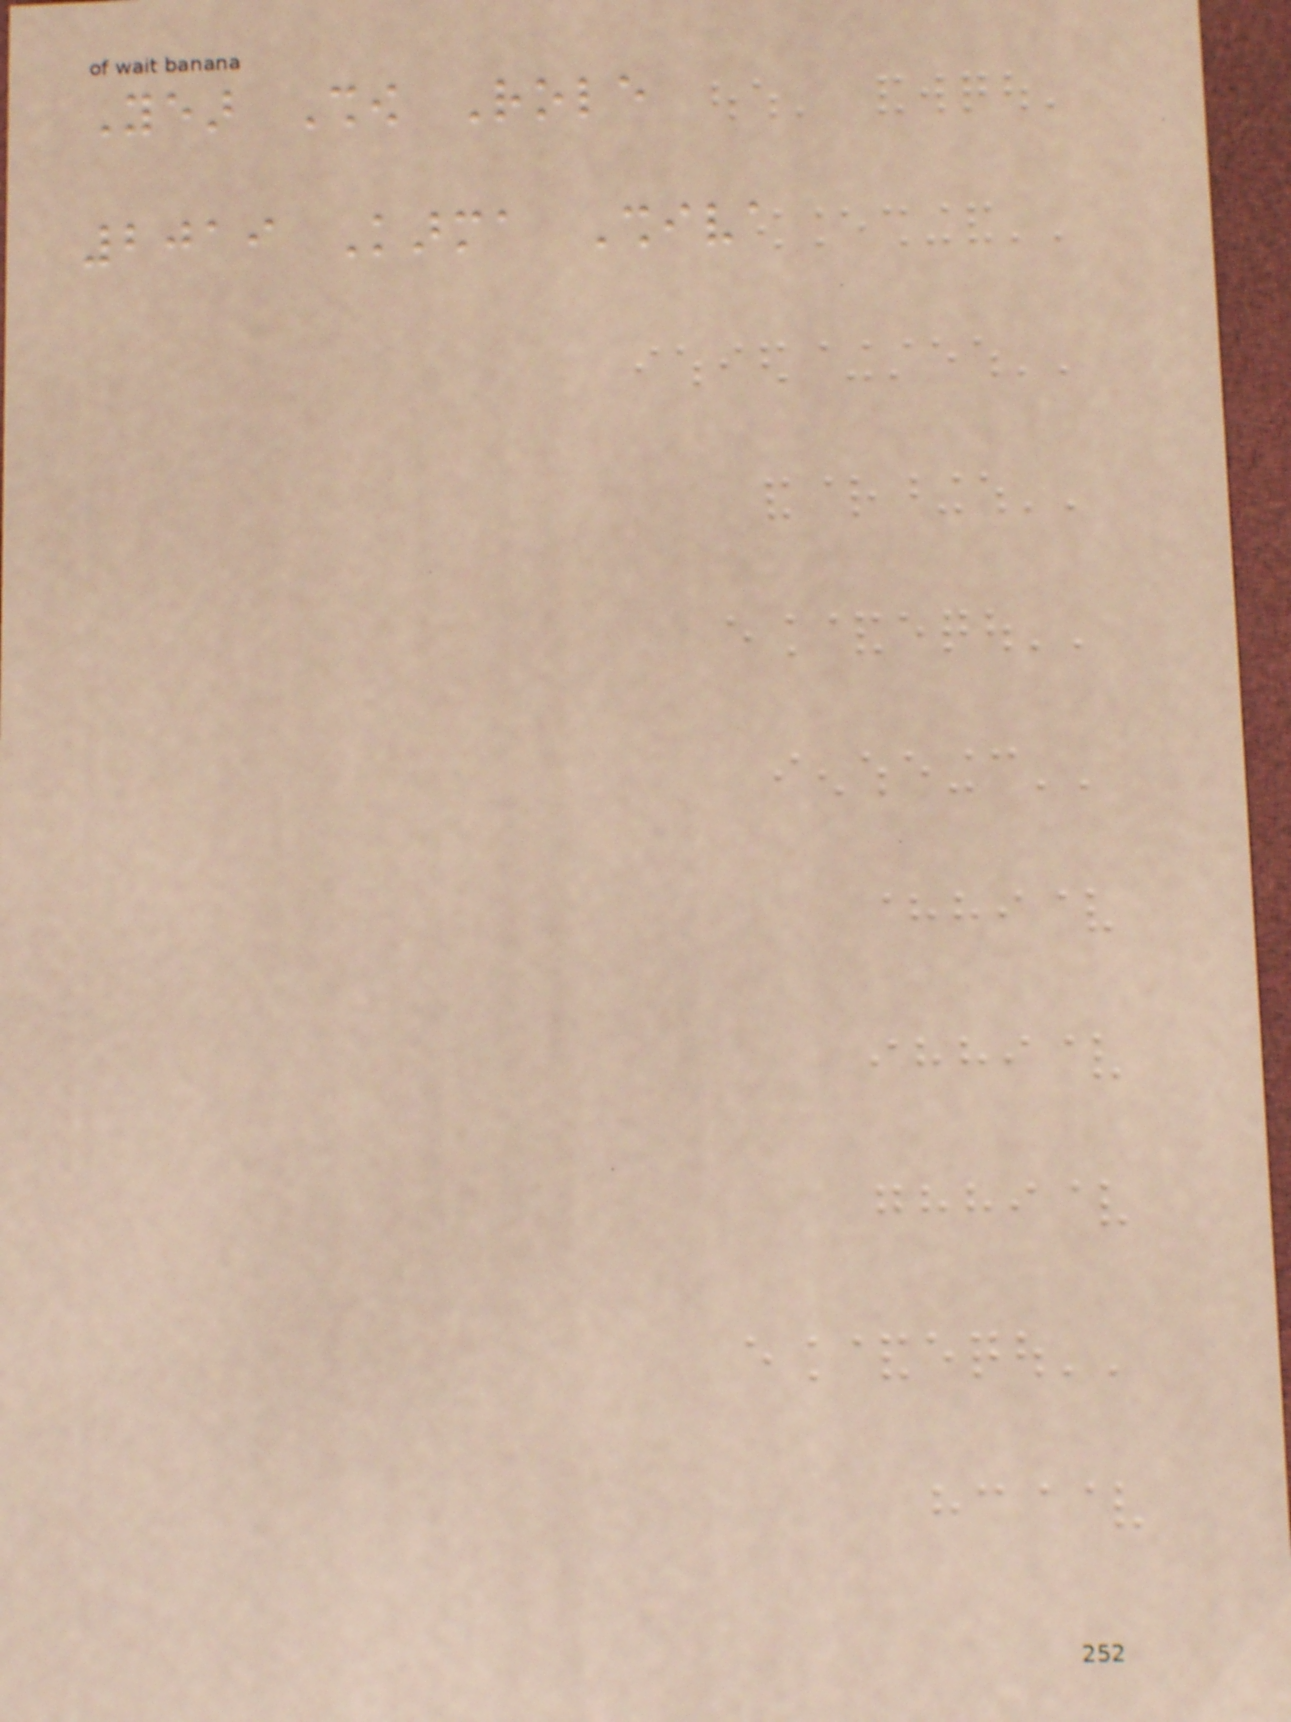Year Show Role
2019 Karma Shiva
